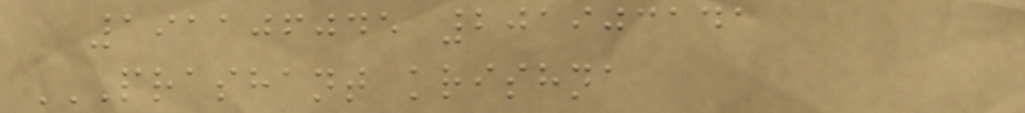191106045 201903141
PRASHANT KRISHNA
